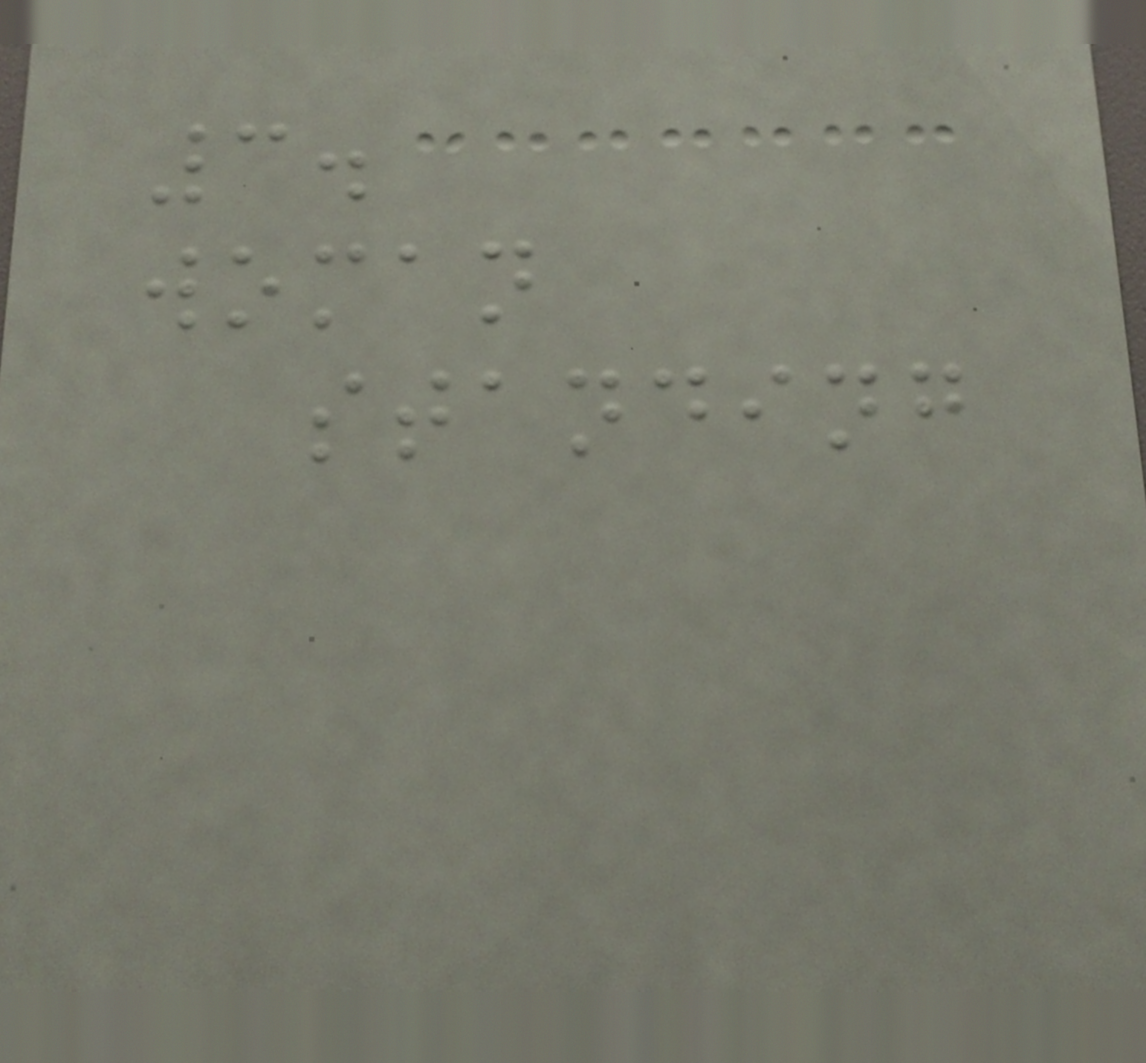3.
woman
standing
